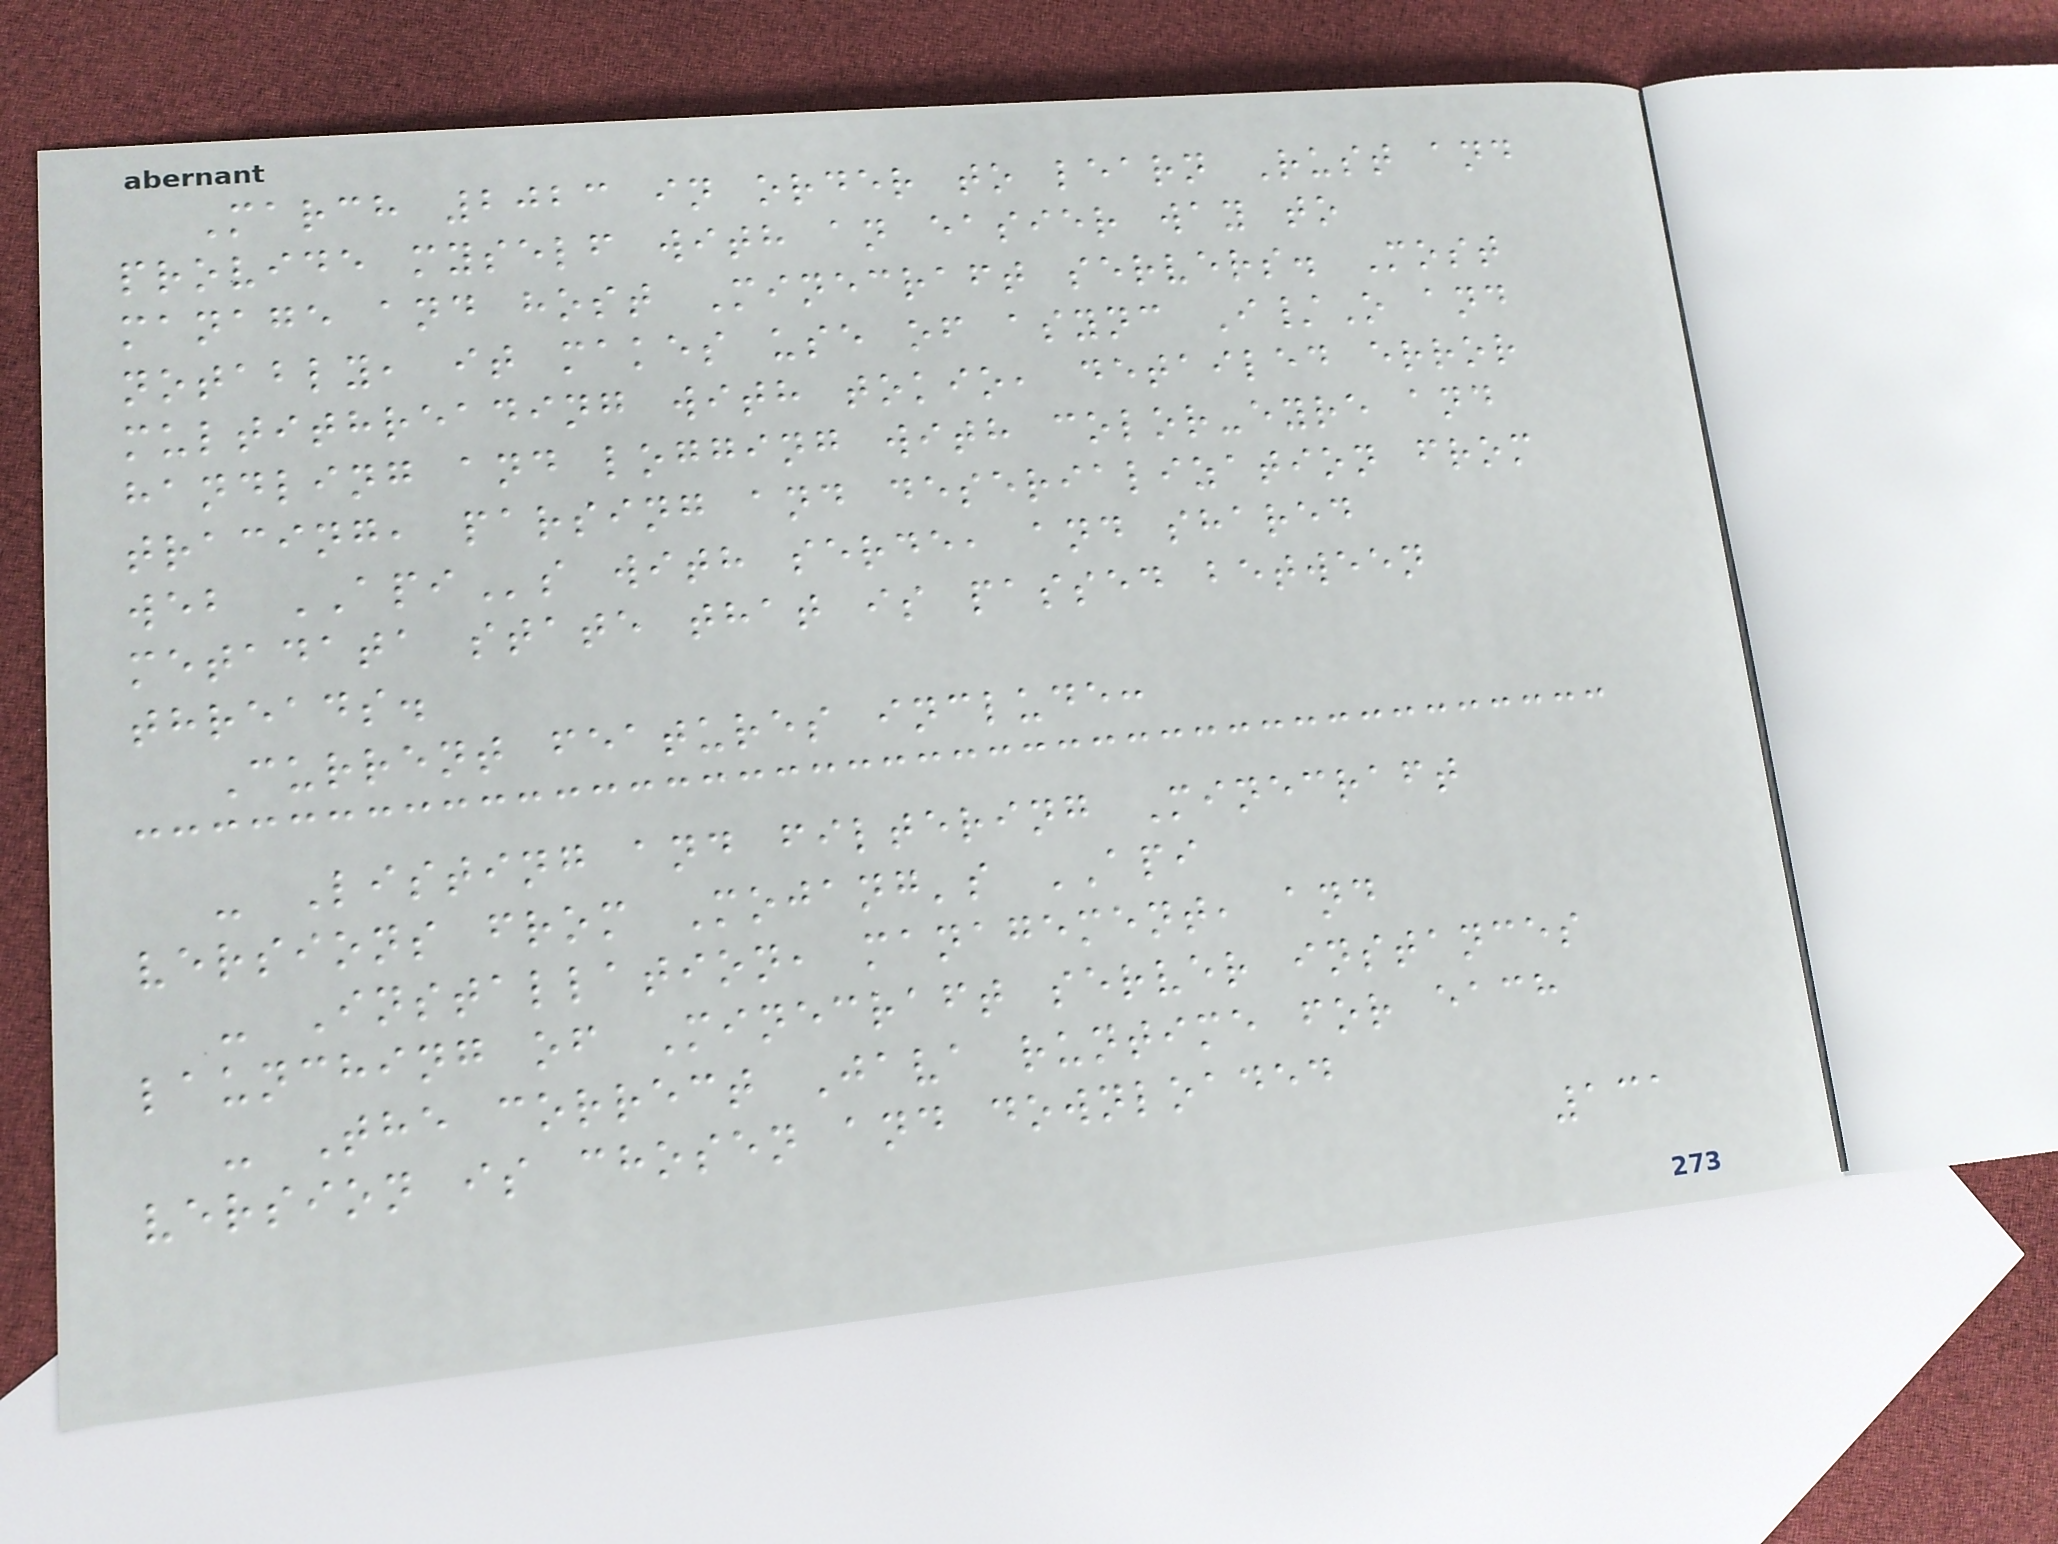March 2023 in order to learn Rust and
provide myself with an easier way to
manage and host Minecraft servers. Most
notably, it makes use of async I/O and
multithreading with tokio, detailed error
handling and logging with color-eyre and
tracing, parsing and deserialization from
web APIs with serde, and shared
metadata state that is passed between
threads.
Current features include:
- Listing and filtering Minecraft
versions from Mojang's API
- Installation, management, and
launching of Minecraft server instances
- The correct Java runtime for each
version is chosen and downloaded
131
